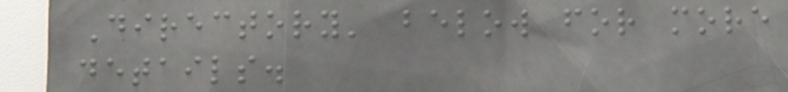Directory' below for more
details.
